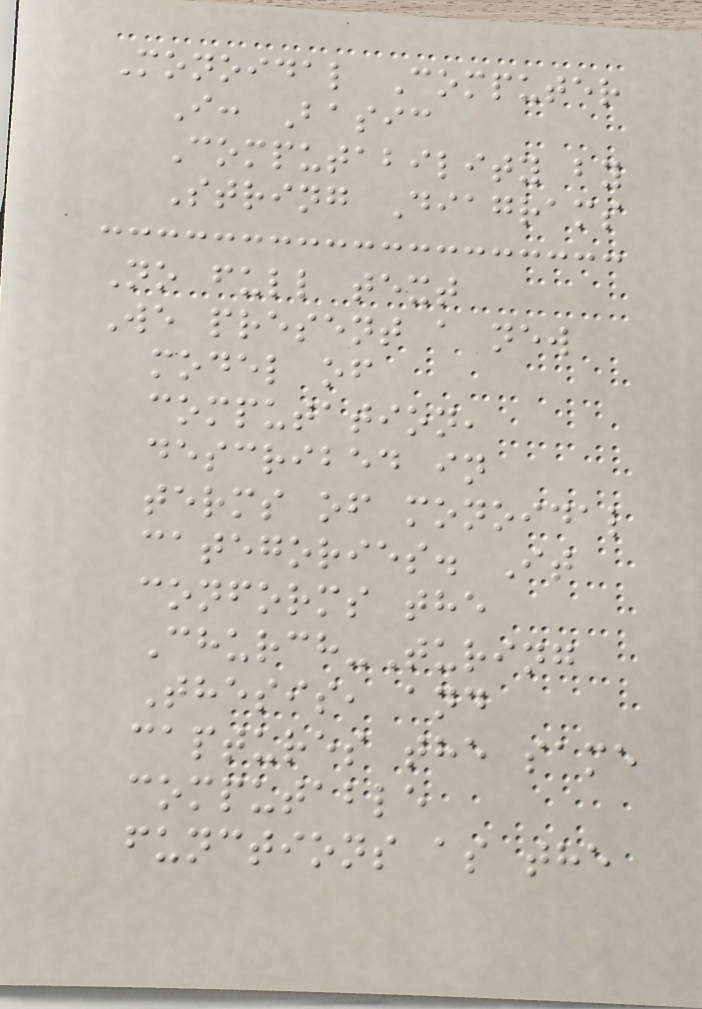Monoidal Computer
I: Basic
Computability by
String Diagrams
No full text
We present a new
model of
computation,
described in
terms of monoidal
categories. It
conforms the
Church-Turing
Thesis, and
captures the same
computable
functions as the
